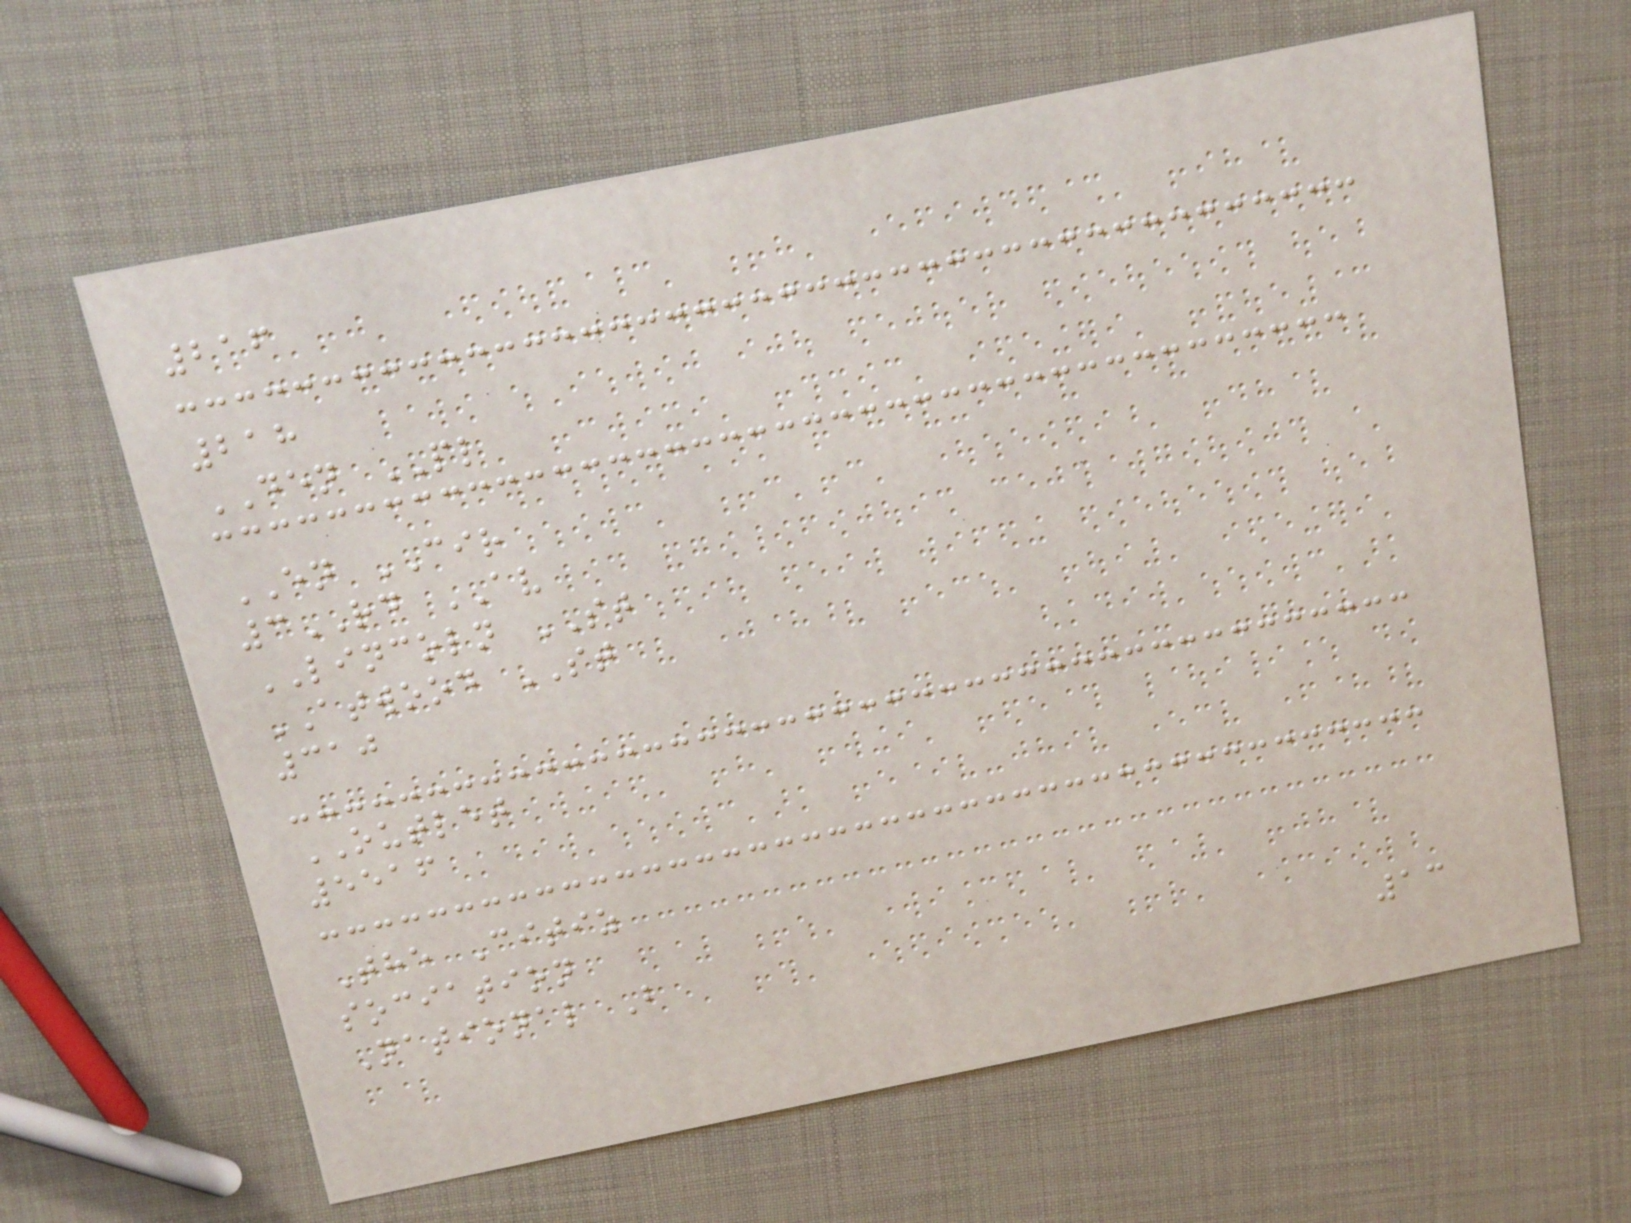216
218
DEN PL
EN CIR
3RD AV
LINCOLN ST
ATWOOD ST
310
OUTLET
5516
The Citiz
sociation
National B
13
